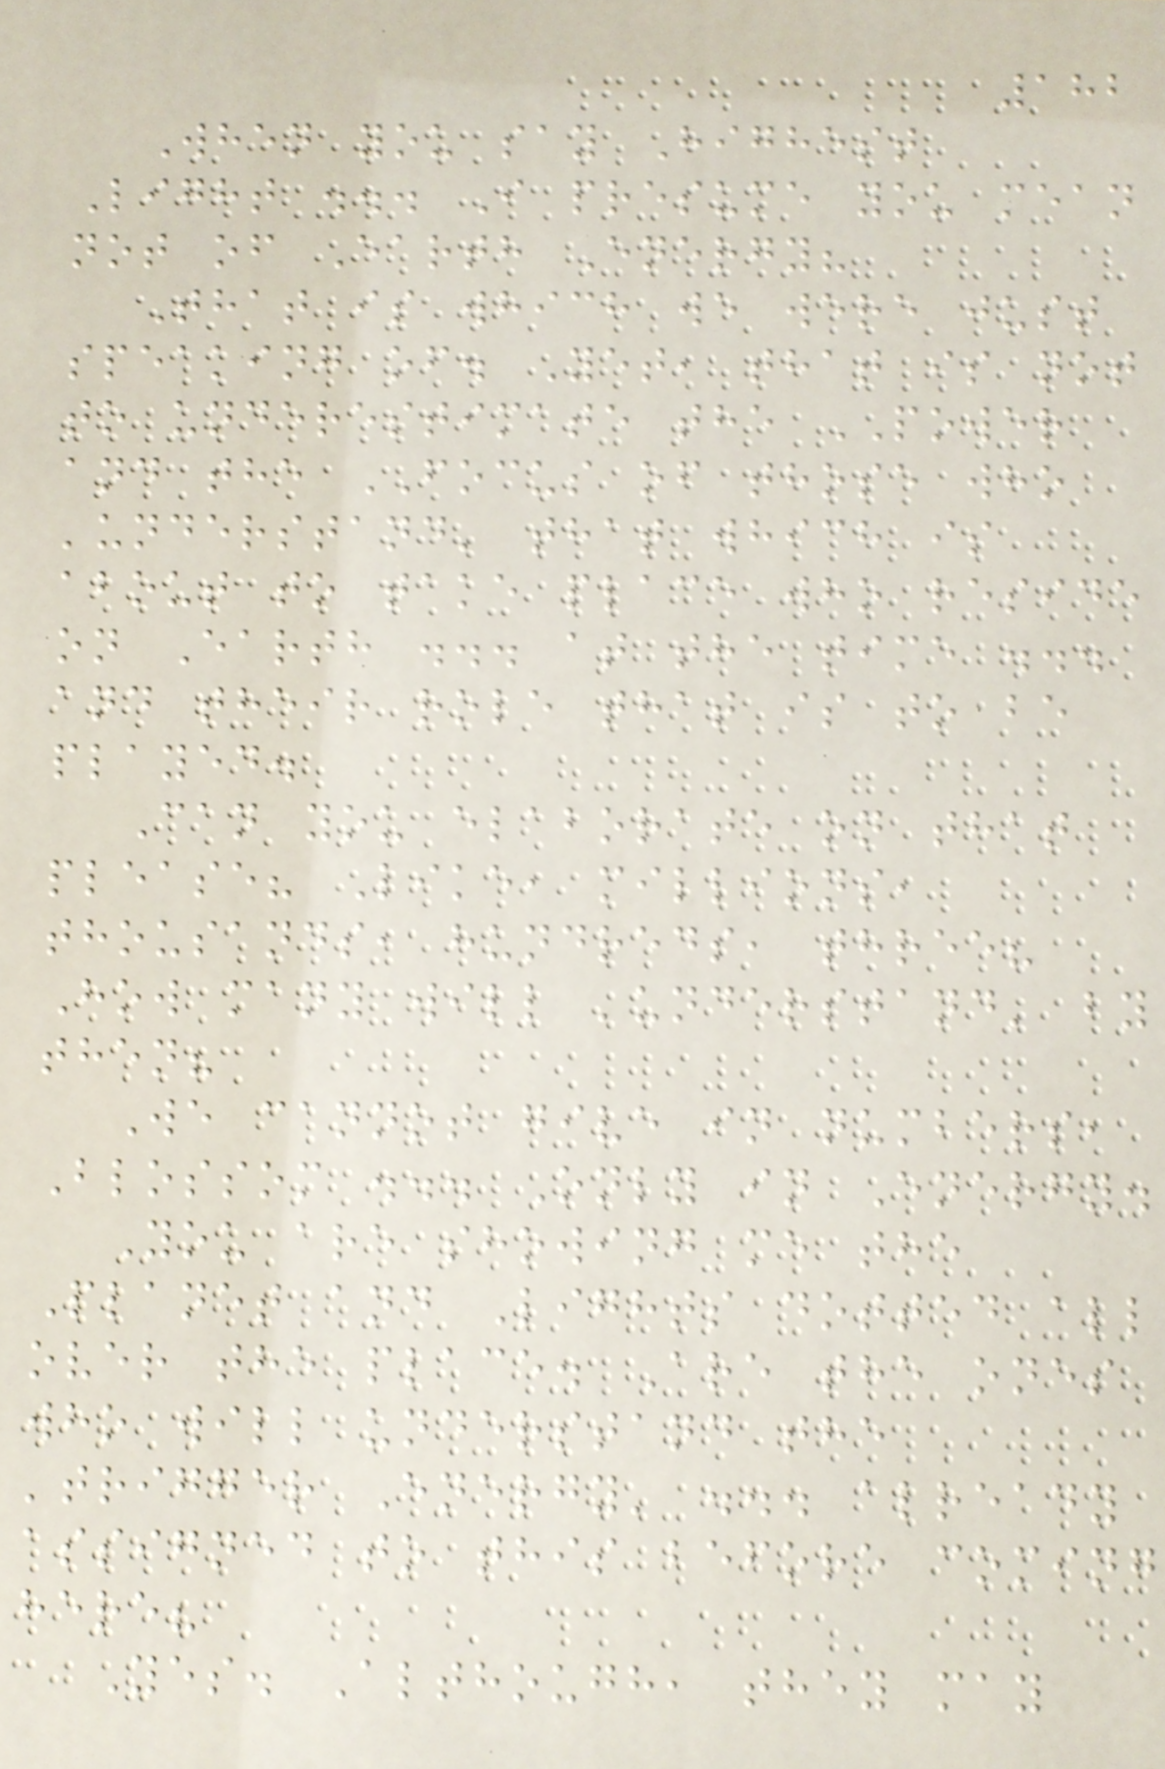182
When you say Highest
Light ... I presume you mean
not of Earth Energy?
That is which we were just
speaking of. Yet, that is not
to underestimate the POWER
and the FOCUS of those who
'understand' that which is
about to take place who reside
on Earth ... at the time ...
and their role that is to be
played.
Can you elaborate on that
please? Like, millions,
thousands, hundreds, three?
How many will 'understand' by
then?
We cannot give in numbers,
Blossom ... Only in Energy.
You are showing me the
Planet and Lights dotted all
over the place. Are the ones
who will understand the
'trigger Energy' ... already
assigned to this before coming
here?
Yes. Although, they may
